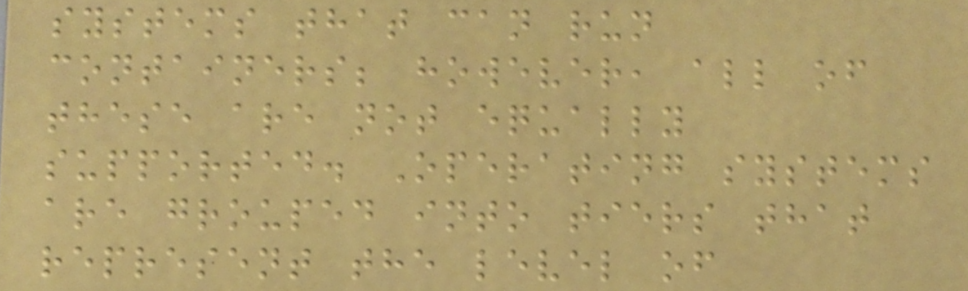systems that can run
containers; however, all of
these are not equally
supported. Operating systems
are grouped into tiers that
represent the level of
